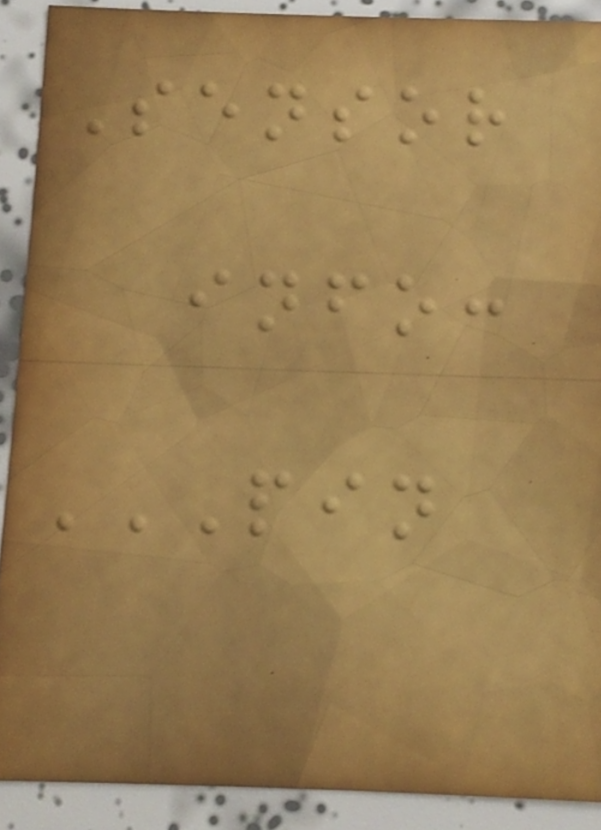Sensor
info:
PIN
